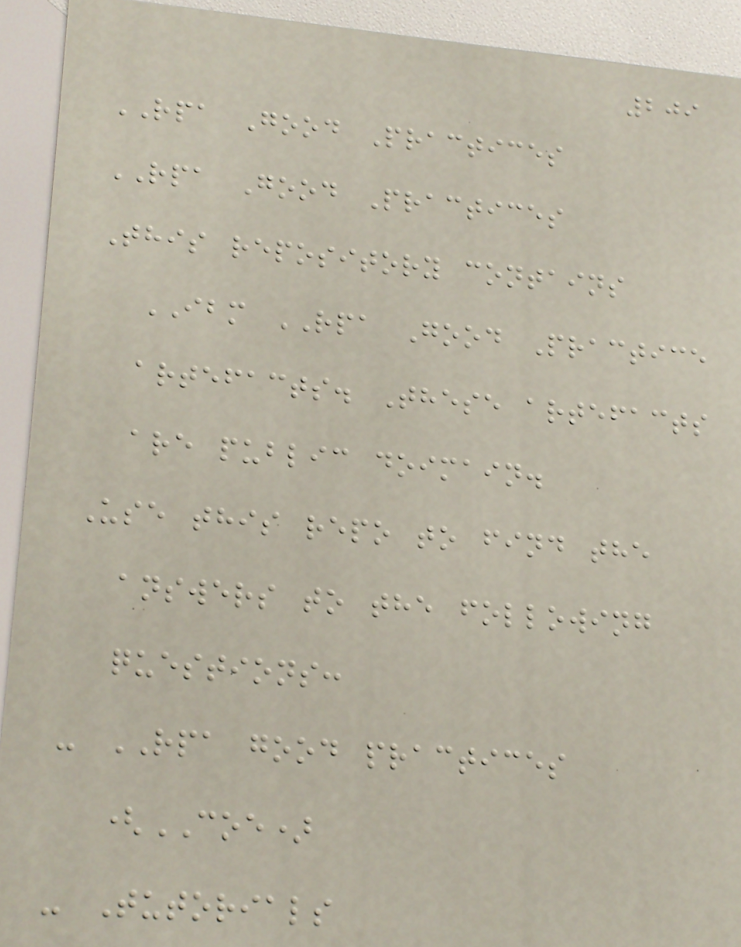209
RPA Good Practices
RPA Good Practices
This repository contains
IBM RPA Good Practice
artefacts. These artefacts
are public doimain.
Use this repo to find the
answers to the following
questions:
- RPA good practices
(COE)
- Tutorials
